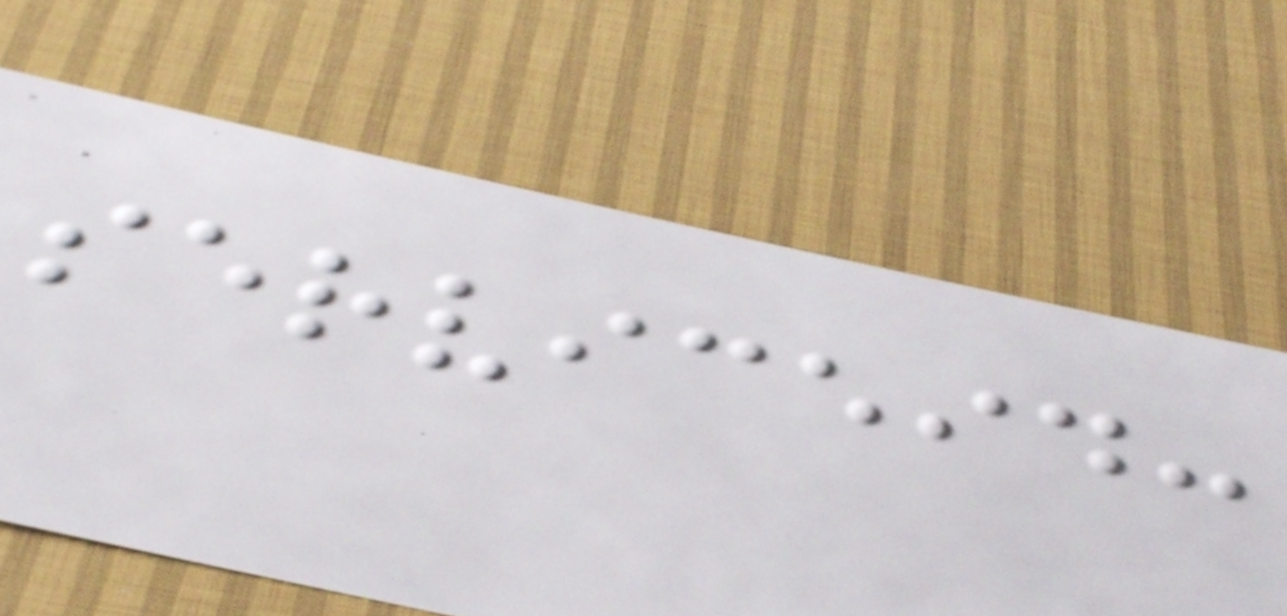serviceid:
